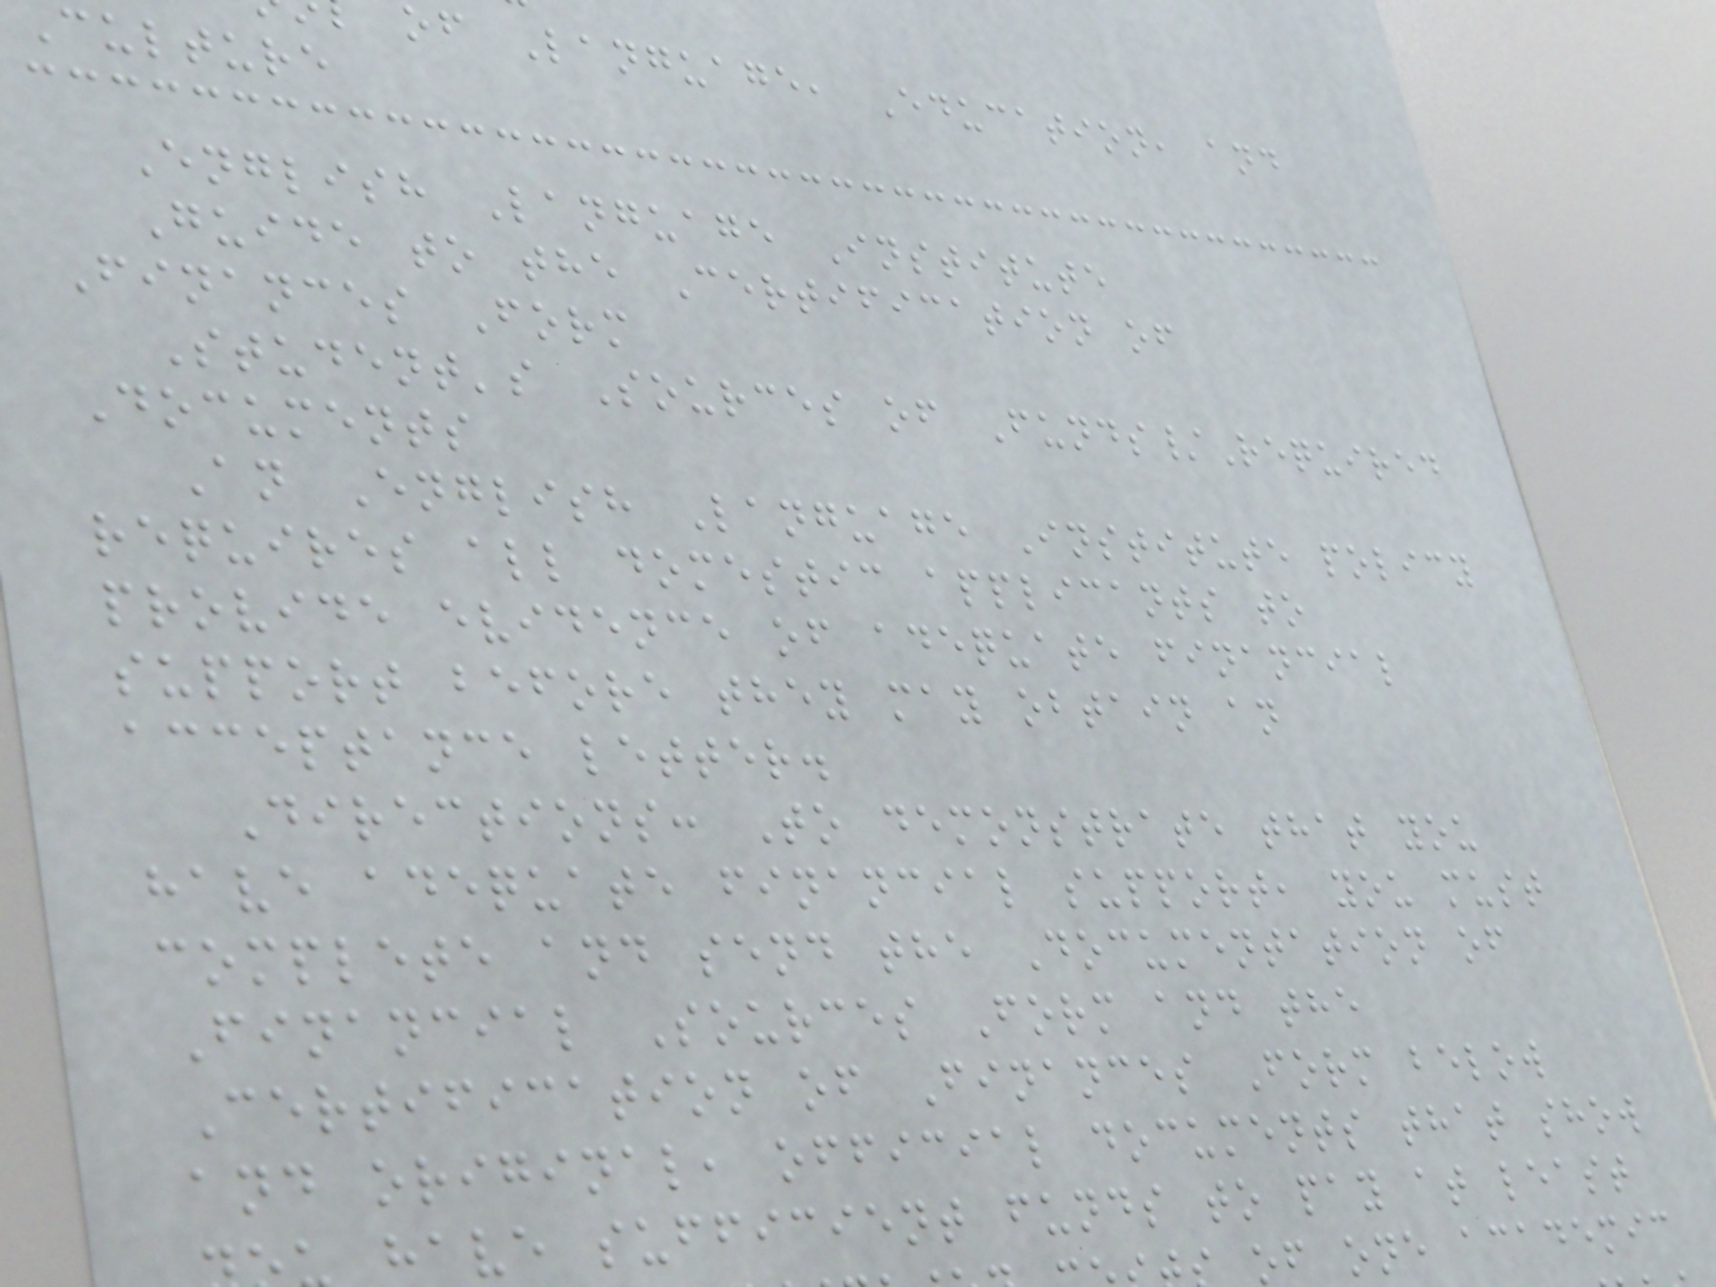of Language, Education, and
culture
English Language Institute
Guide to the Certification of
Finances Form
Student's Sources of Funds/Required
Documents
An English Language Institute policy
requires all domestic applicants to
provide evidence of adequate financial
support before they may obtain an
acceptance letter.
Directions: To demonstrate that you
have adequate financial support, you must
complete and send the Documentation of
Financial Sources Form and the
Certification of Finances Form below
and original, official documents that show
have sufficient funds to pay at least
of one academic
